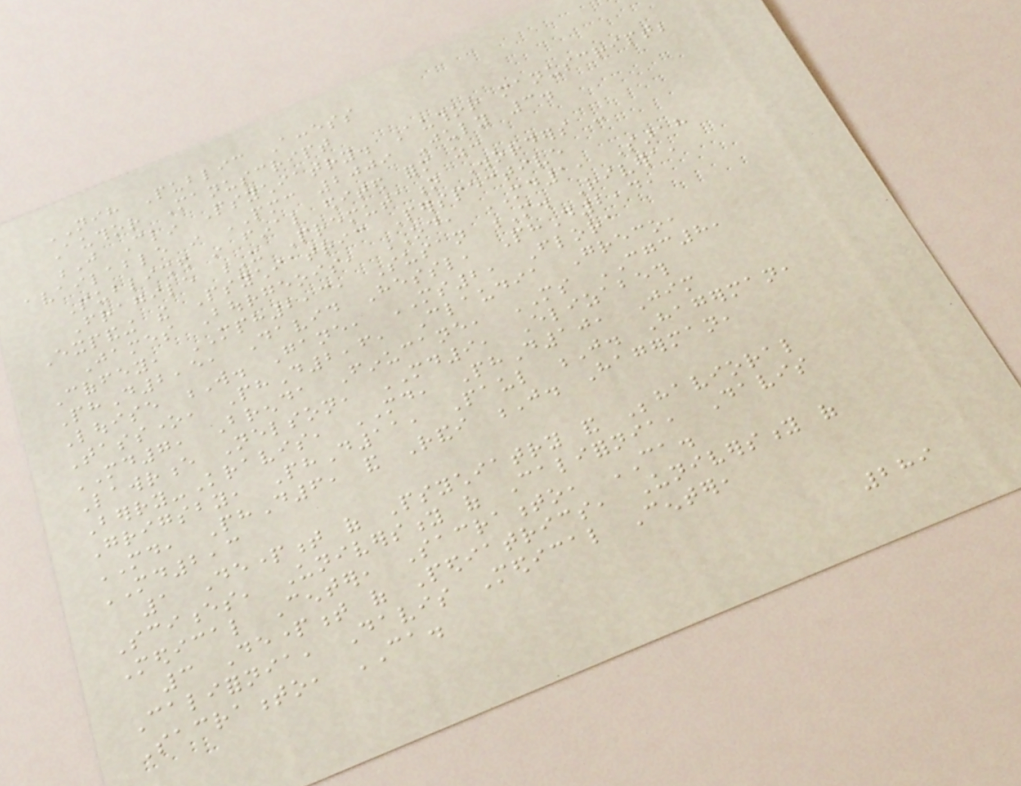NIH Public Access
Author Manuscript
J Clin Psychiatry. Author manuscript;
available in PMC 2009 July 3.
Published in final edited form as:
Fragile X Premutation Disorders -
Expanding the Psychiatric Perspective
James Bourgeois, OD, MD1, Sarah
Coffey, MPH2,3, Susan M. Rivera,
PhD2,5, David Hessl, PhD2,4,
Louise W. Gane, MS2, Flora
Tassone, PhD2,6, Claudia Greco,
MD7, Brenda Finucane, MS CGC8,
Lawrence Nelson, MD9, Elizabeth
Berry-Kravis, MD, PhD10, Jim
Grigsby, PhD11, Paul J. Hagerman,
MD, PhD6, and Randi J. Hagerman,
MD2,3
1 Department of Psychiatry and Behavioral
Sciences, University of California, Davis
Medical Center, Sacramento, CA.
3 Department of Pediatrics, University of
California, Davis Medical Center,
Sacramento, CA.
289
